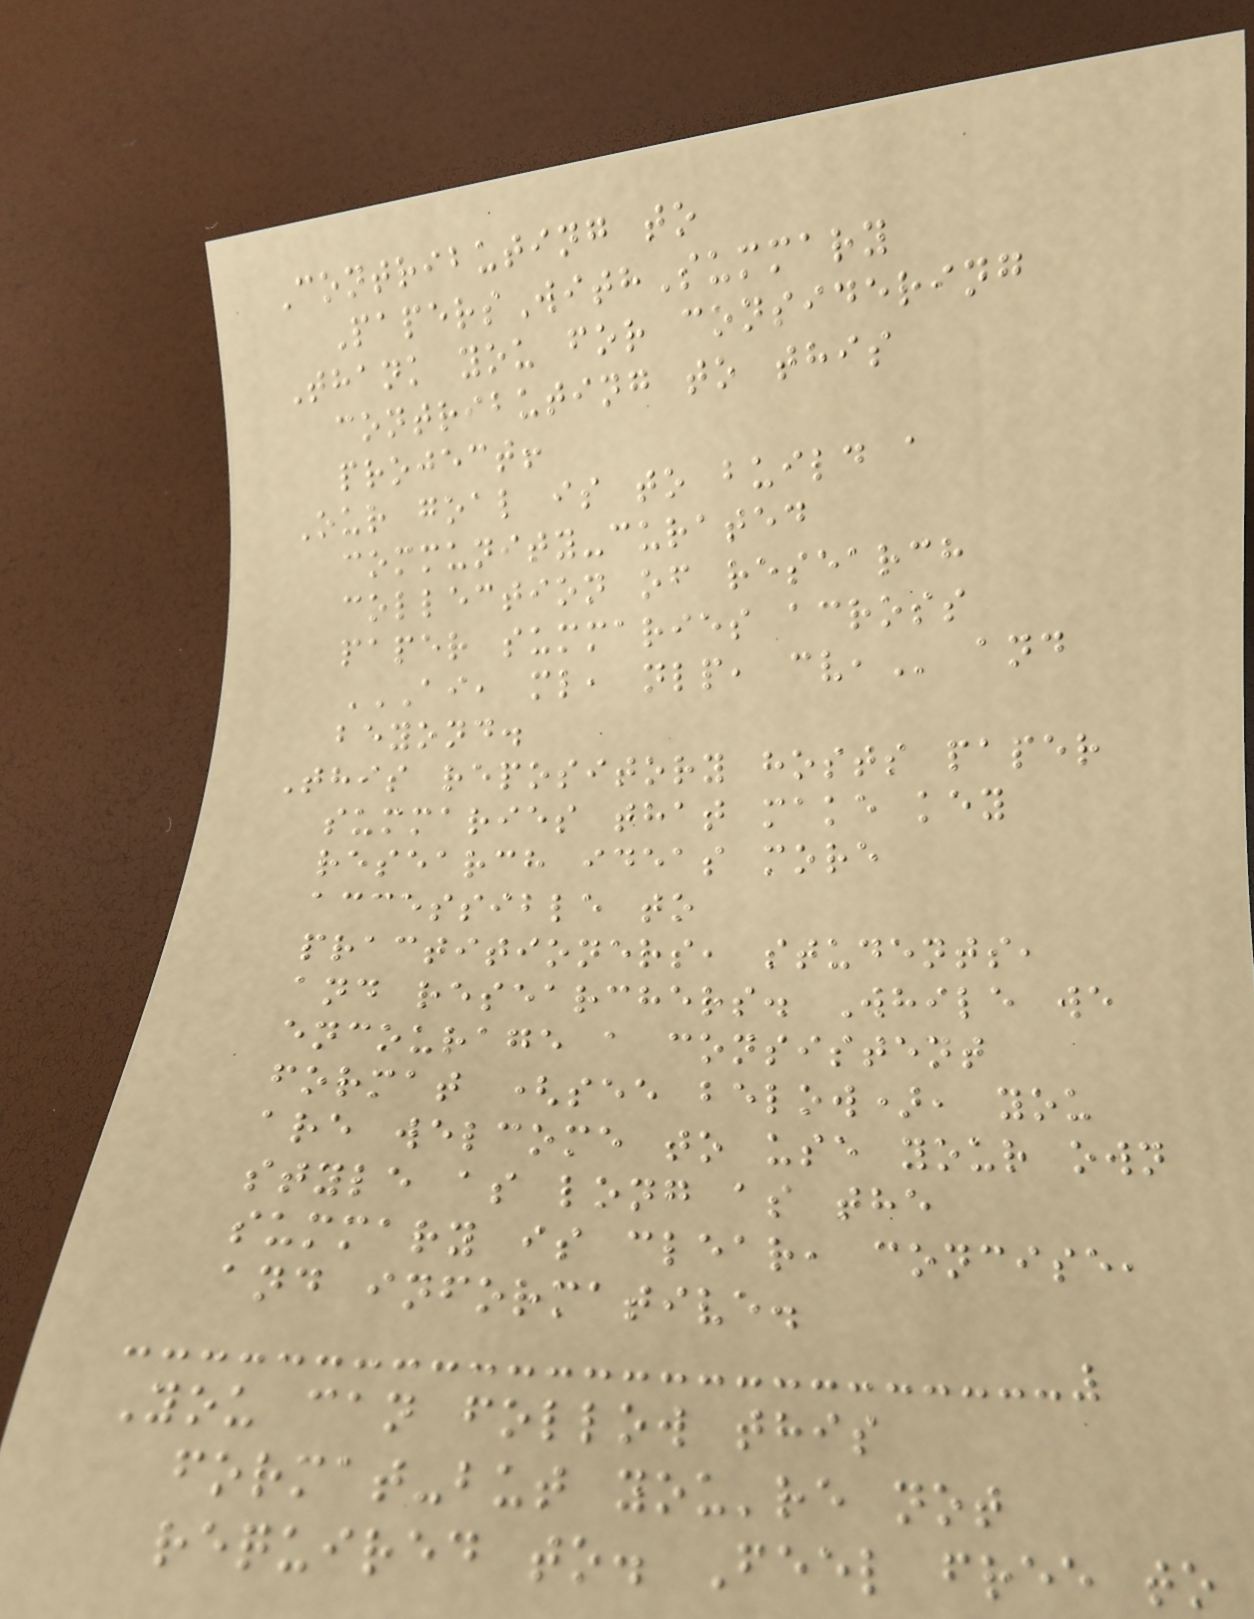Contributing to
PapersWithSummary
Thank you for considering
contributing to this
project!
Our goal is to build a
community-curated
collection of research
paper summaries across
AI, ML, NLP, CV, and
beyond.
This repository hosts paper
summaries that make key
research ideas more
accessible to
practitioners, students,
and researchers. While we
encourage a consistent
format (see below), you
are welcome to use your own
style as long as the
summary is clear, concise,
and informative.
You can follow this
format-but you're not
required to. Feel free to
